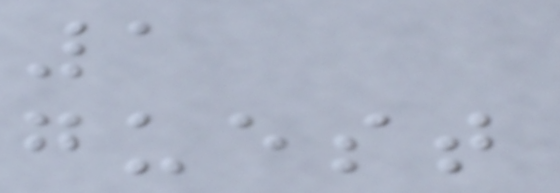1
guest
